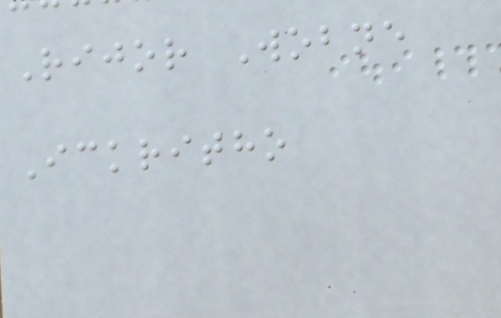Rijor Wobne
Ickritho
